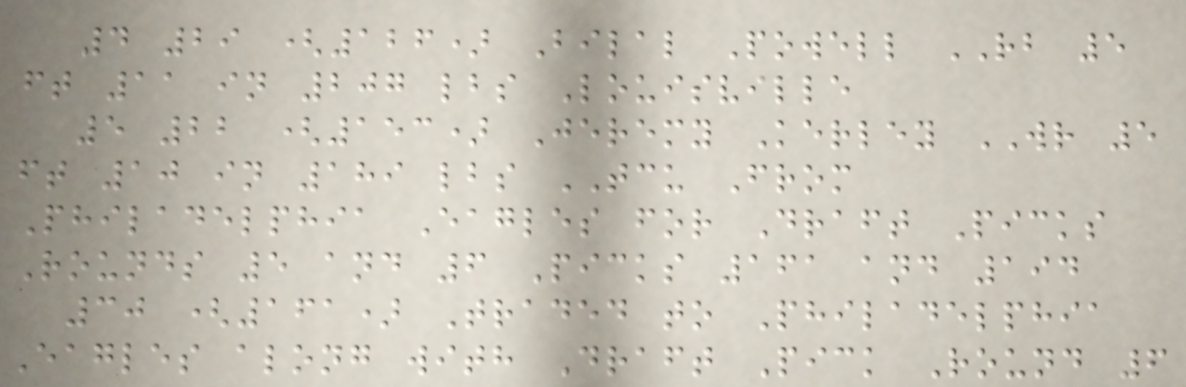4 29 (126) Bilal Powell RB 5
ft 11 in 207 lbs Louisville
5 22 (153) Jeremy Kerley WR 5
ft 10 in 189 lbs TCU From
Philadelphia Eagles for Draft Picks
Rounds 5 and 6 Picks 161 and 194
30 (161) Traded to Philadelphia
Eagles along with Draft Pick Round 6
